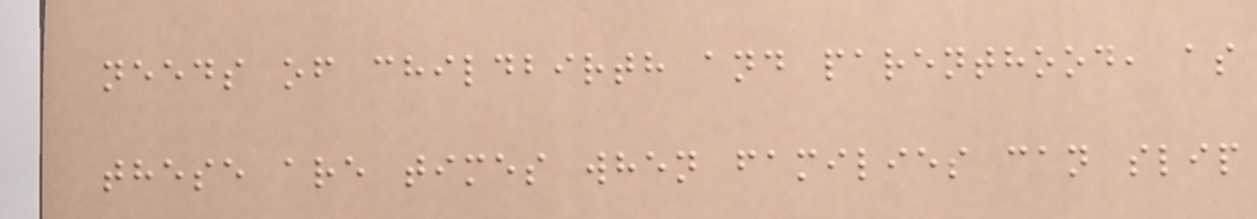needs of childbirth and parenthood, as
these are times when families can slip
